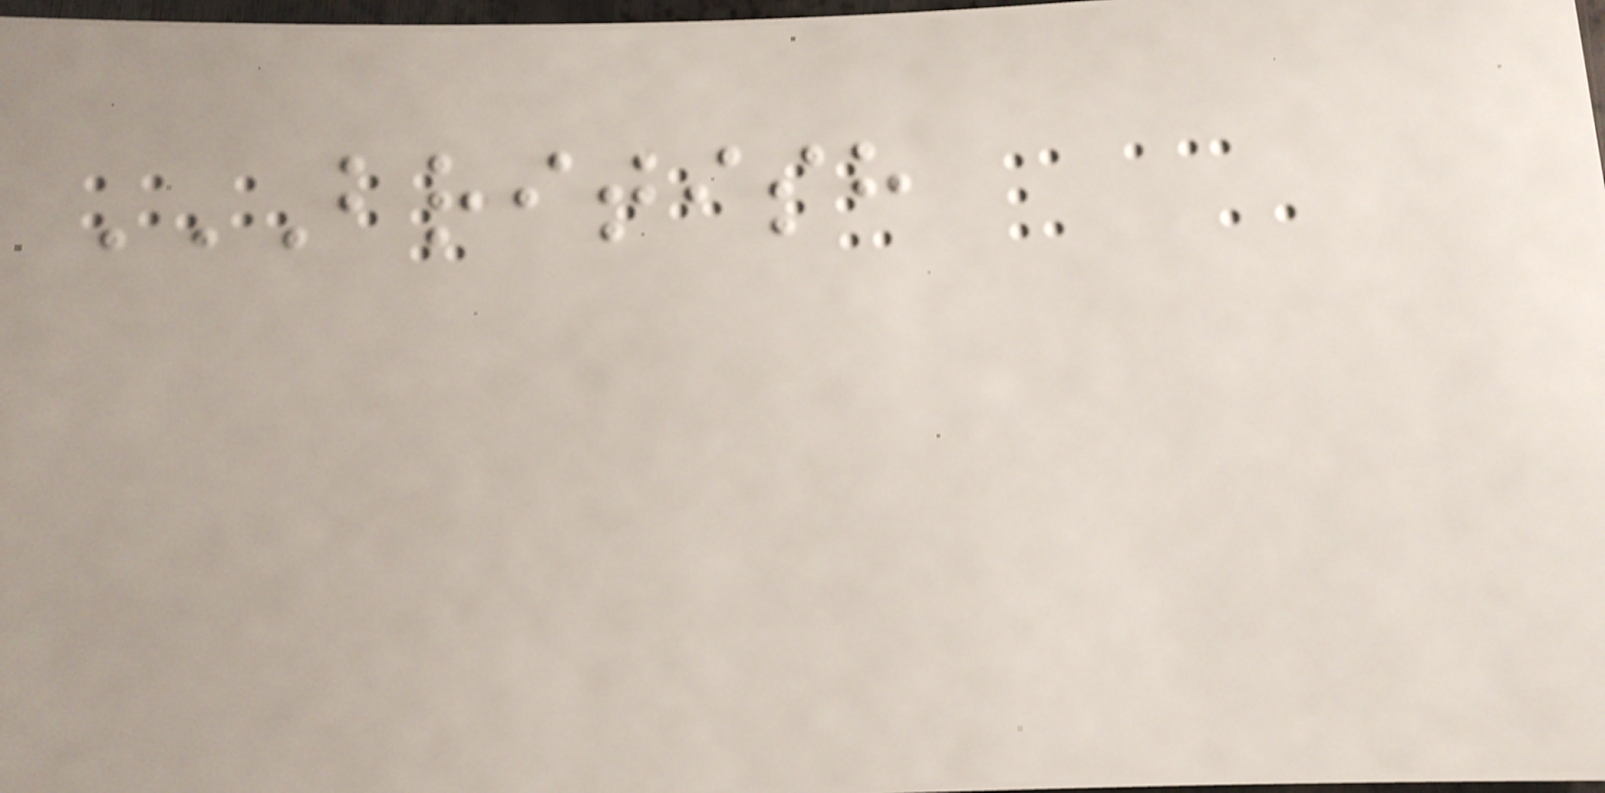BRITISH
